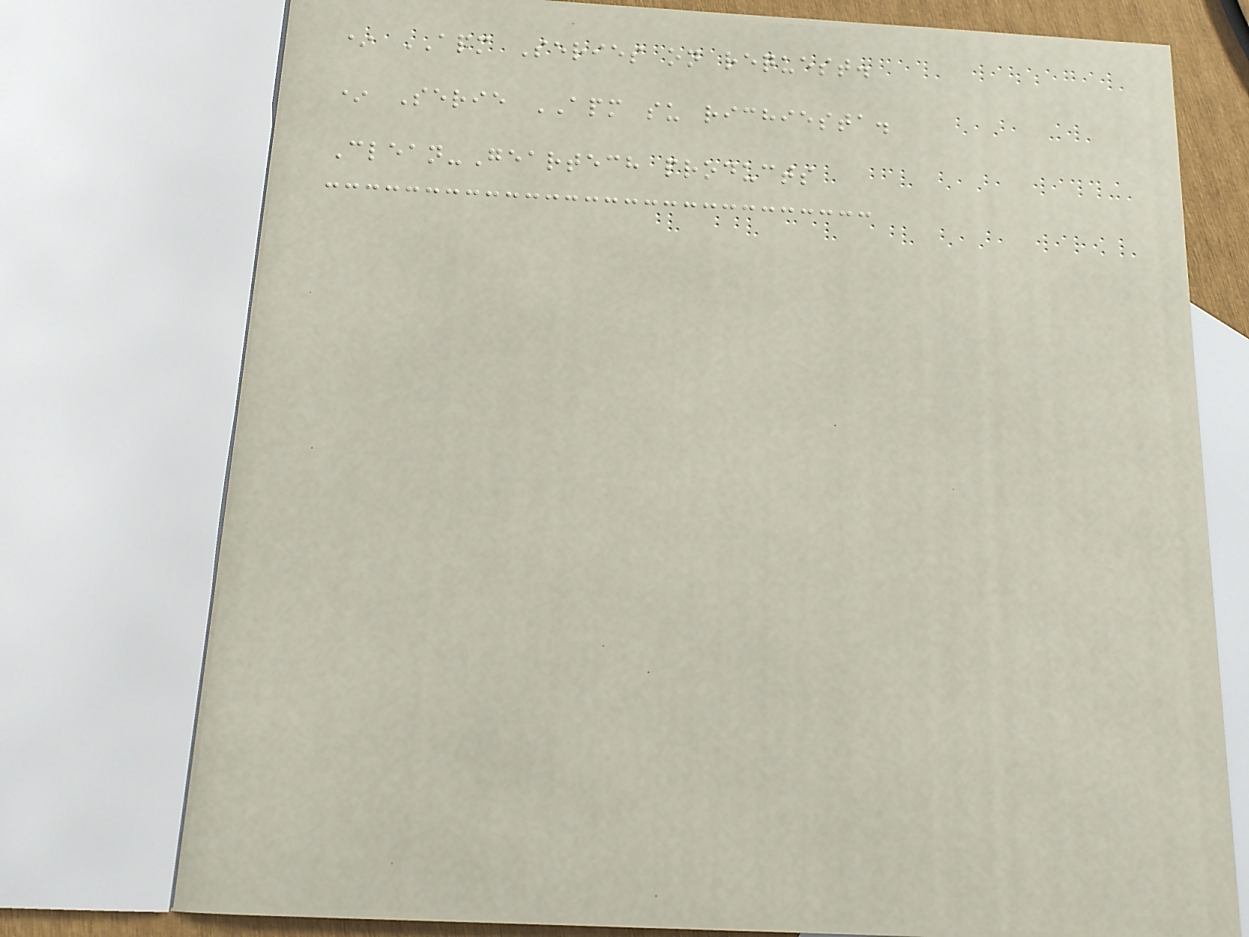* APM Series on request.
* Serie APM su richiesta.
Clean-Geartech products
